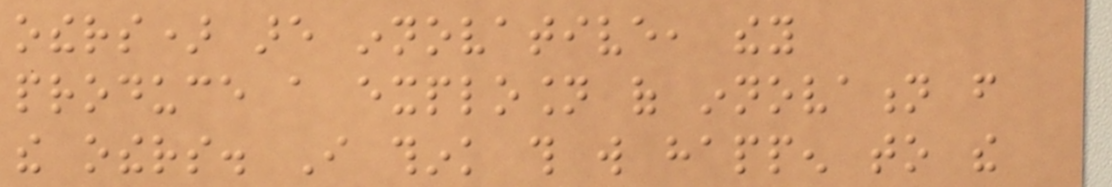others) are innovative, they
produce a explosion of innovation from
the others. I think this will happen to the
